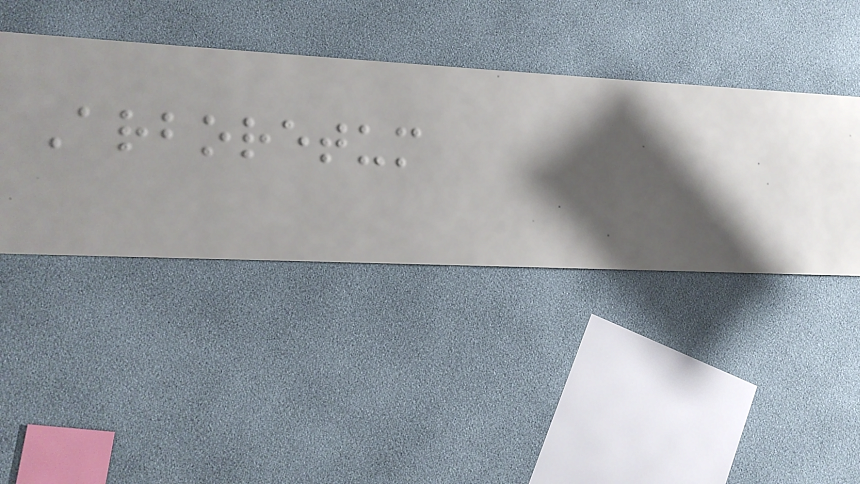Arboretum
